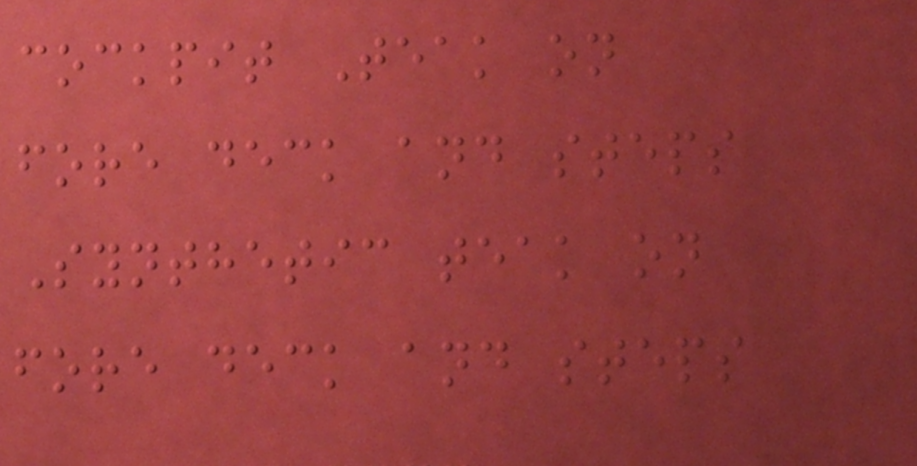cockpit Teak on
fore deck and steps
Synthetic teak on
fore deck and steps
